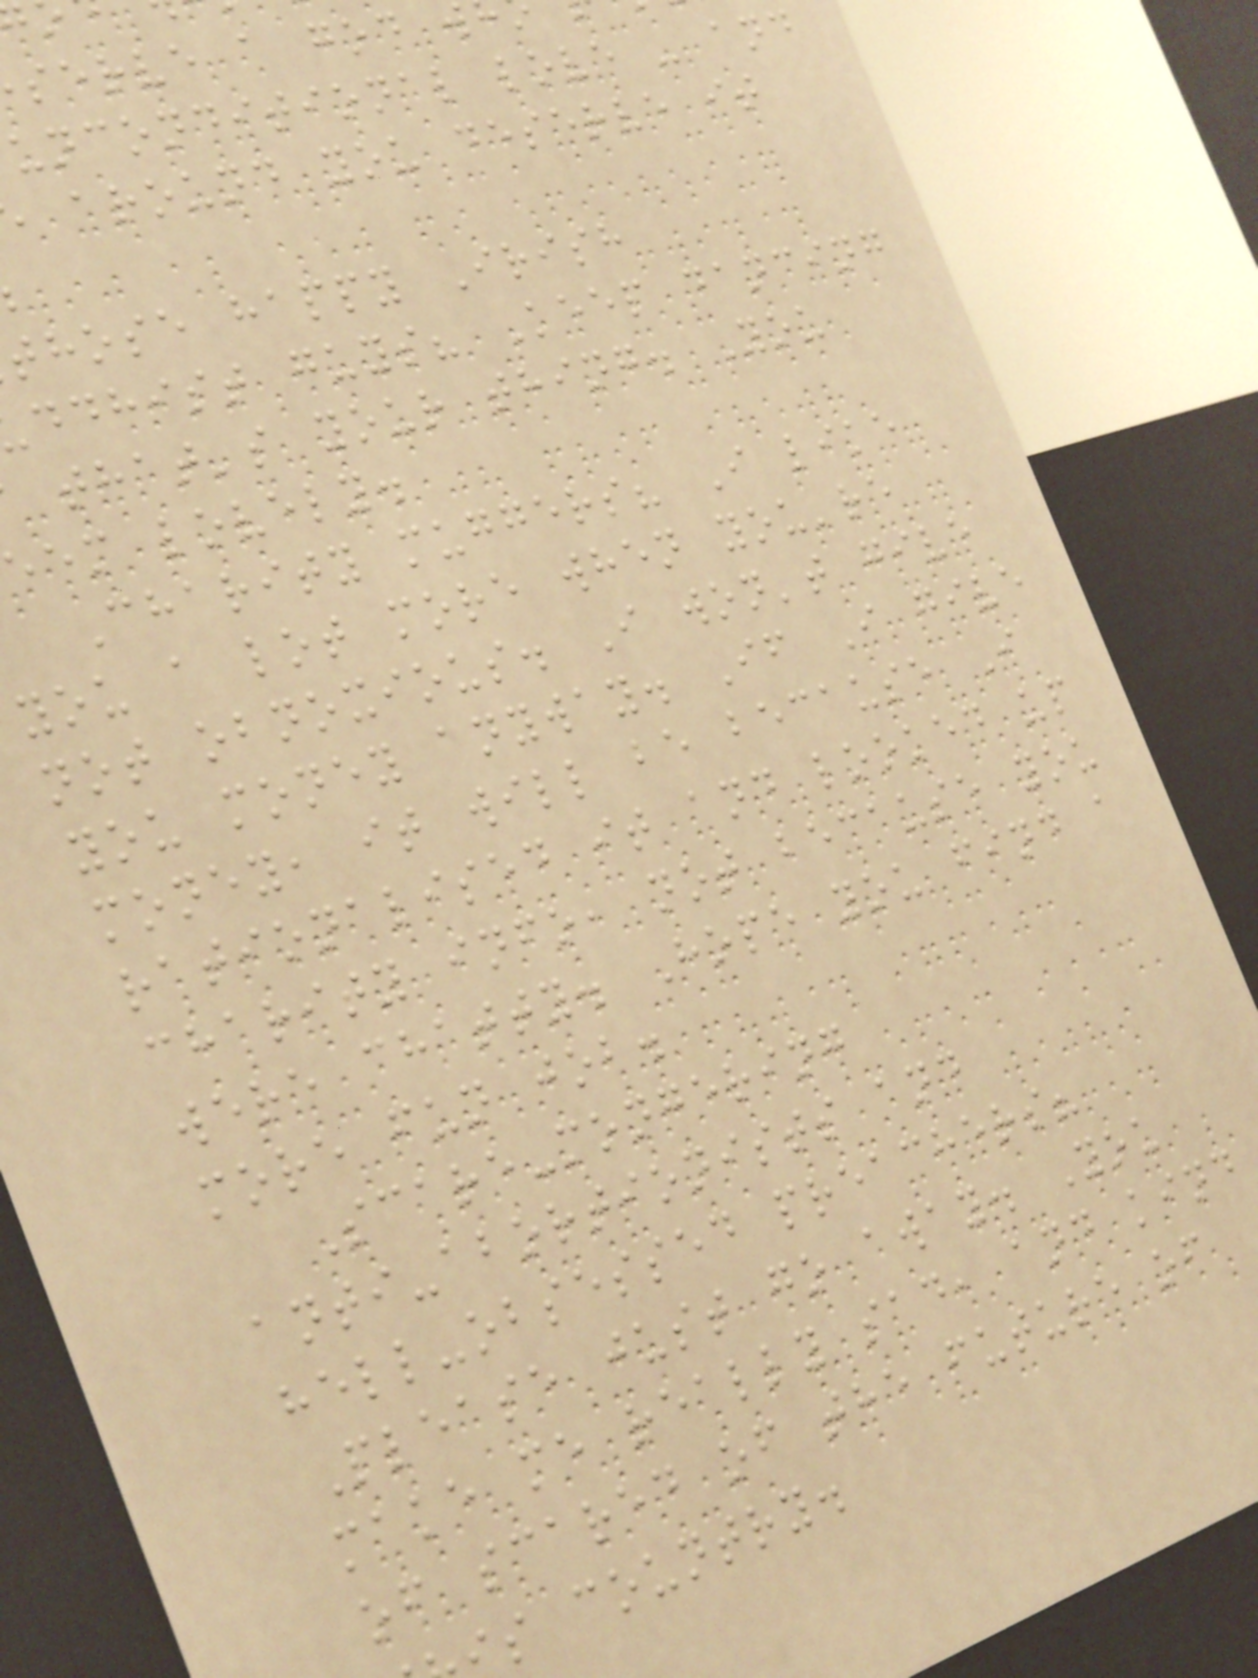serve a god w
unconditional love - and
around you deserve it
those happy Irish
ddhist guys? Keep dancing
that's your thing. You
eem lovely.
Charity muggers? I like
you a lot more when you're
not obnoxious. I won't give
you money anyway. If I give
money, it will be because I
rationalised it and looked up
charity info, not because you
were chatty. Hope you find a
more fun job.
Scare-mongering
anti-abortionists and
hell-obsessed preachers?
Please just go away. You
make me really sad, and kind
of scared of the future of
s country.
